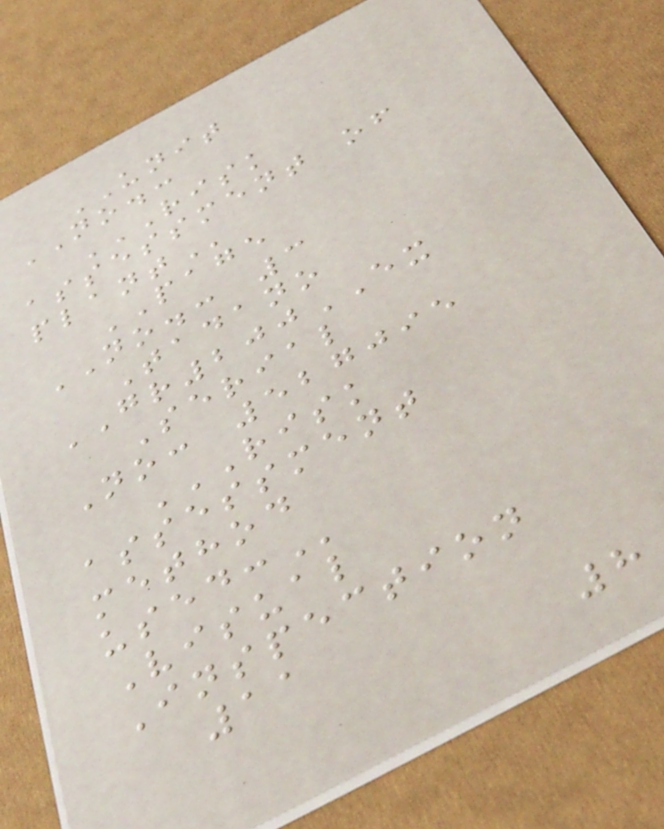UNIT
NO.:
RISK
ASSESSMENT OF
PLANT
PAGE
NO.: 3
Tadano
GR200EX
Serial
No: 527095
RISK
ASSESSMENT
METHOD
USED:
Visual
Inspection
11
8
